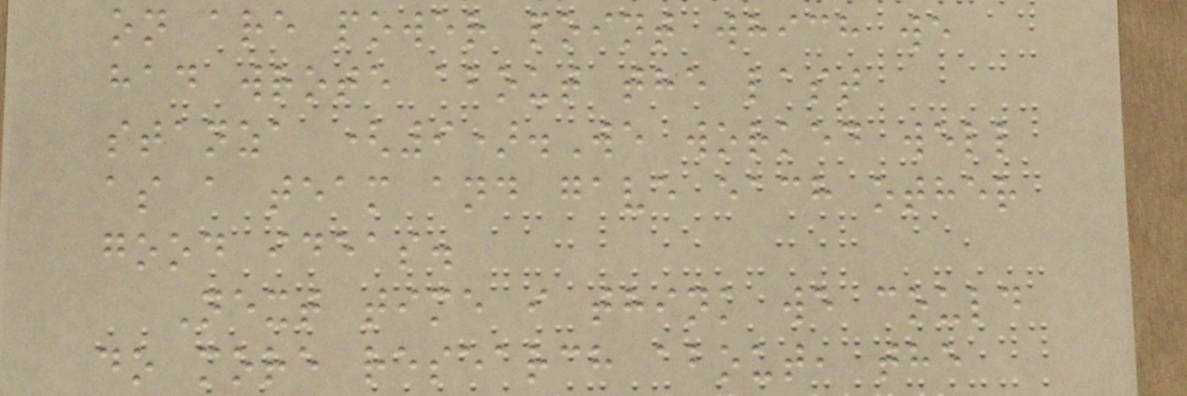on are power point which we
had wrote about the last
stanza (9).We worked well
as a team and gave each other
good ideas.
Next time i think we could
do more research about, the
